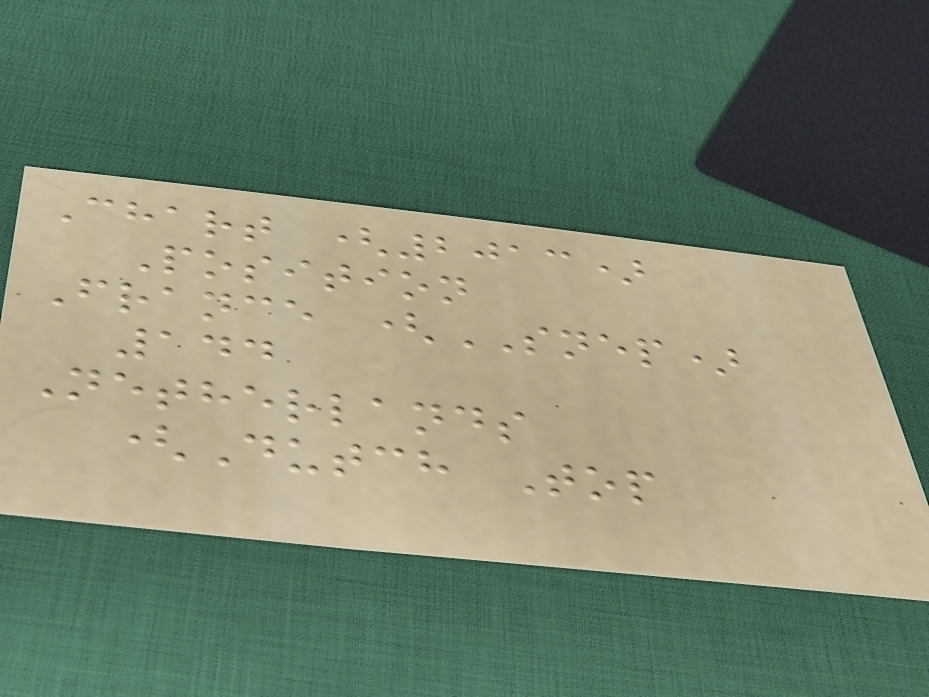Chart (2013)
Position
France (SNEP)
144
Netherlands
(Dutch Top
